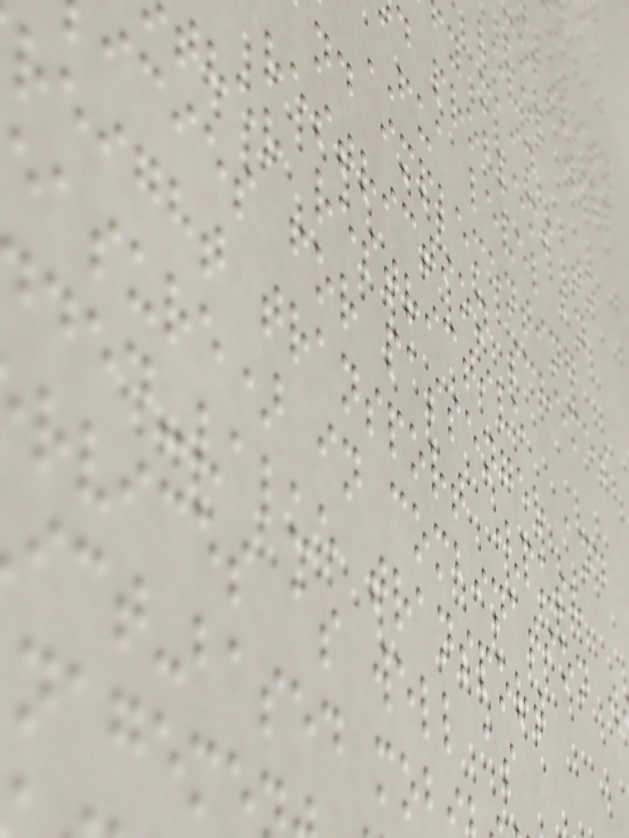mobility
level will
fy main
d problems to
FUA level by
nd implementing
restriction schemes
ther restrictive
icies for passenger and
reight transport (push
easure) in combination w
ded-value transport
rvices as well as
ict-based mob
